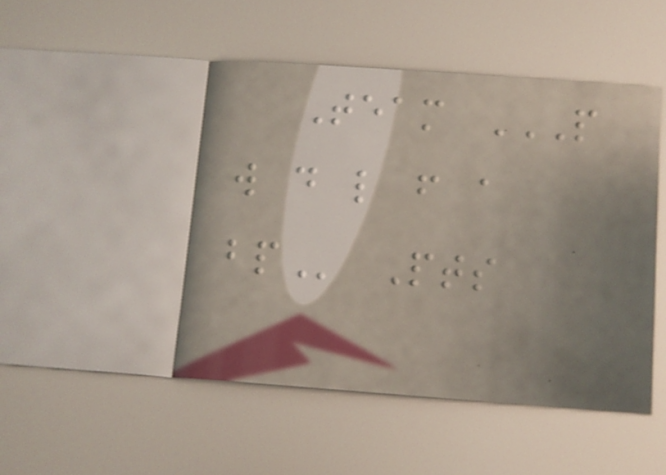Team P
W D L F A
BP Pts
